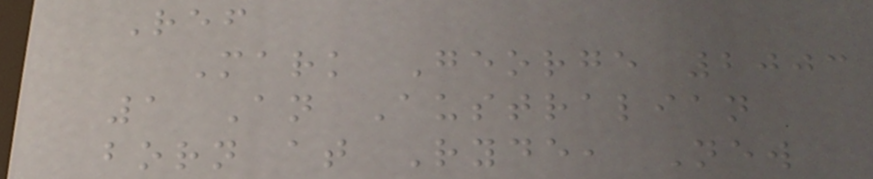Ref
Mark George 2003
1 An Australian
born at Ryde, New
